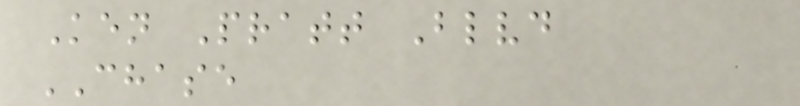Ken Pratt Blvd
CHASE
